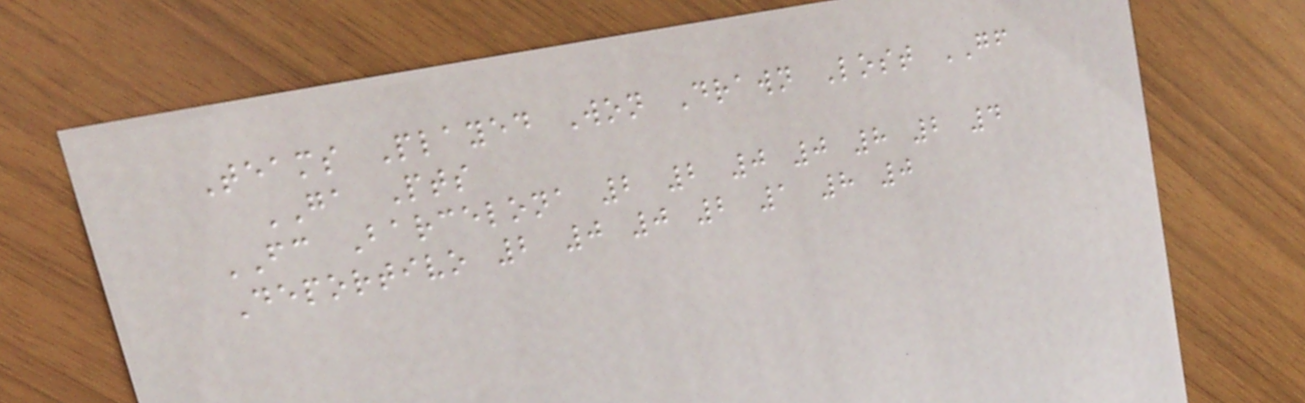Teams Played Won Drawn Lost GF
GA Pts
FC Barcelona 2 2 0 0 8 2 4
Deportivo 2 0 0 2 1 8 0
